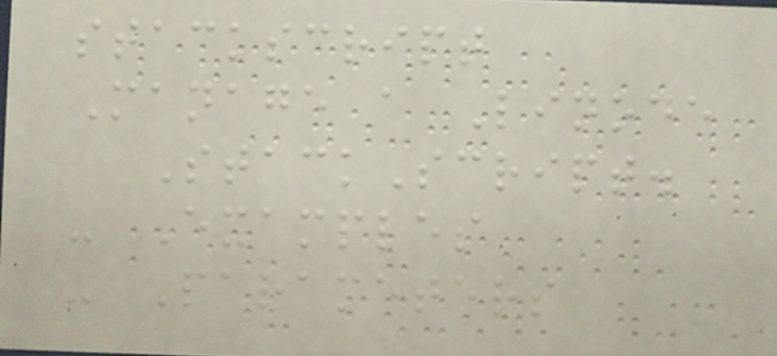stackscript
Manage a Linode
StackScript.
- Examples
- Parameters
